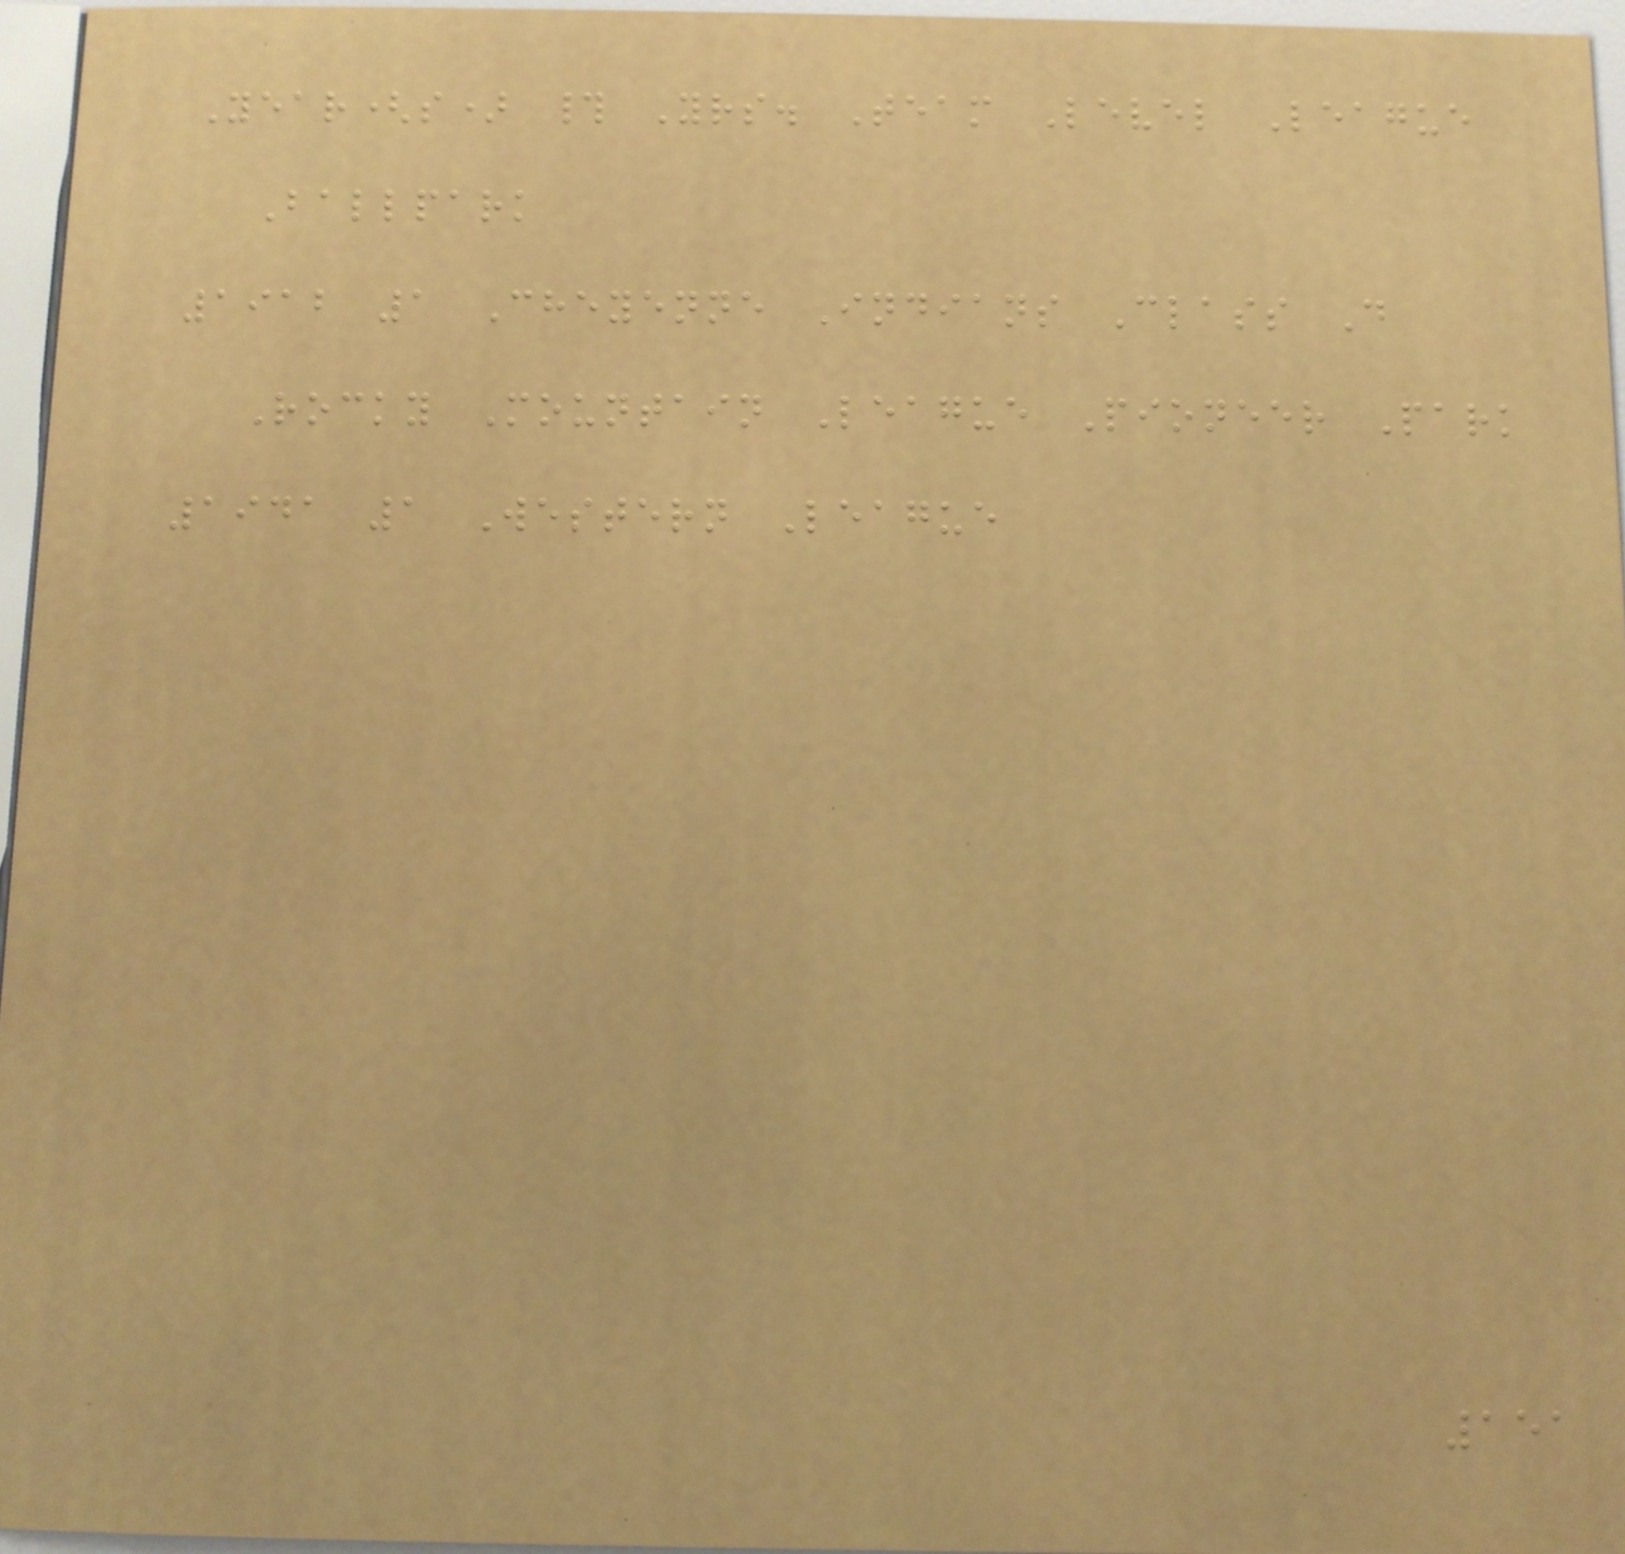Year(s) # Yrs. Team Level League
Ballpark
1912 1 Cheyenne Indians Class D
Rocky Mountain League Pioneer Park
1941 1 Western League
151
